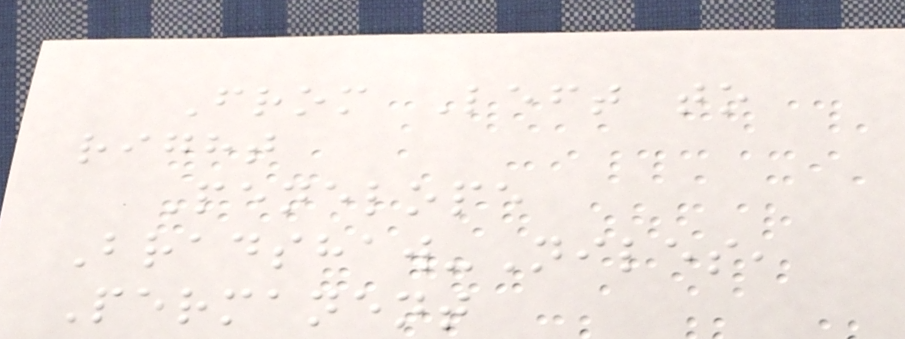From Left to
right
Penelope
Bradshaw-Niles,
Permanent
